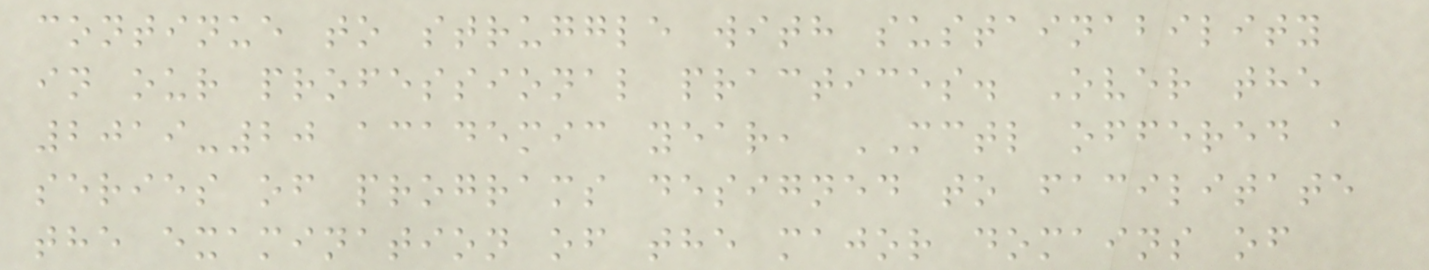continue to struggle with sustainability
in our professional practices. Over the
2019-20 academic year, MCTL offered a
series of programs designed to facilitate
the examination of the major domains of
